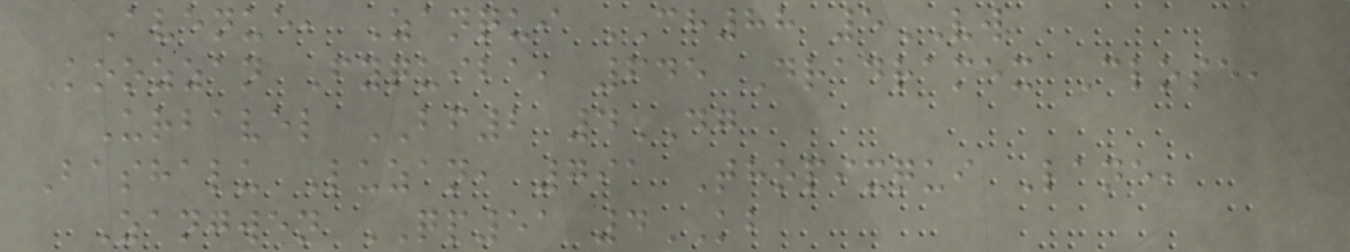Avenue, Zanqui CH88 5VW
Koozzan Fyquiba, 645 Dradramex Close,
Urbavel BF2 4DG
Bashalu Luzan, 791 Thopixqui Lane,
Zangwen QP51 4KB
